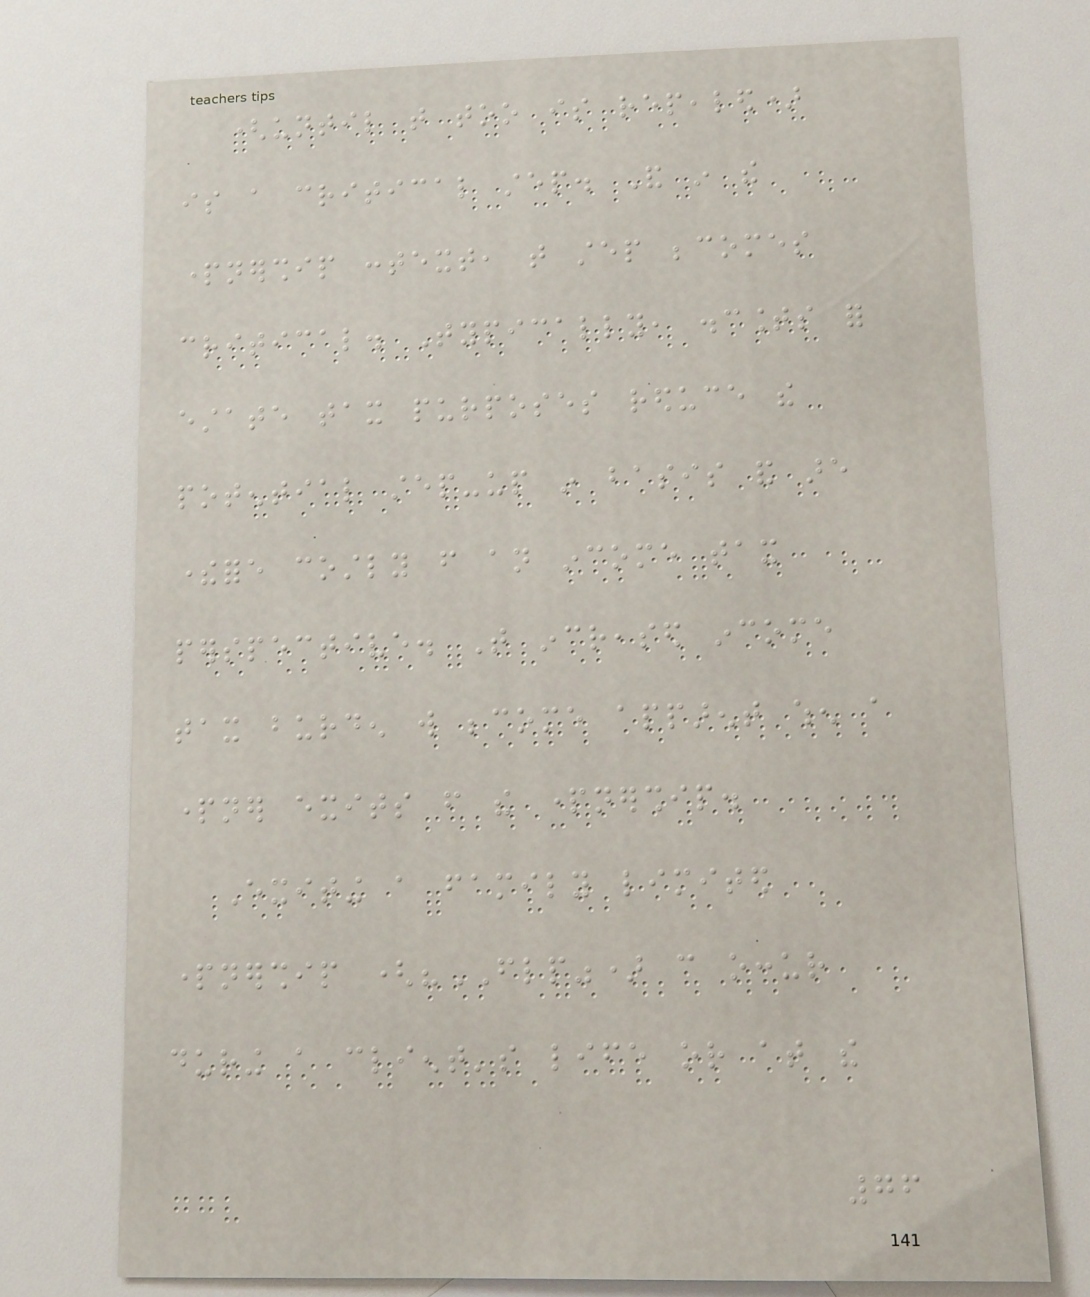(until that too is repealed)
is a critical step. And in the
partnership context, that step becomes
critical. Typically, discounts for
estate tax purposes reduce the
potential step-up in basis and are
therefore costly from an income tax
perspective. That increased income
tax burden will become apparent when a
partner exits from the partnership.
Exiting a family limited
partnership ("FLP") can occur
during a client's life or at the
76
